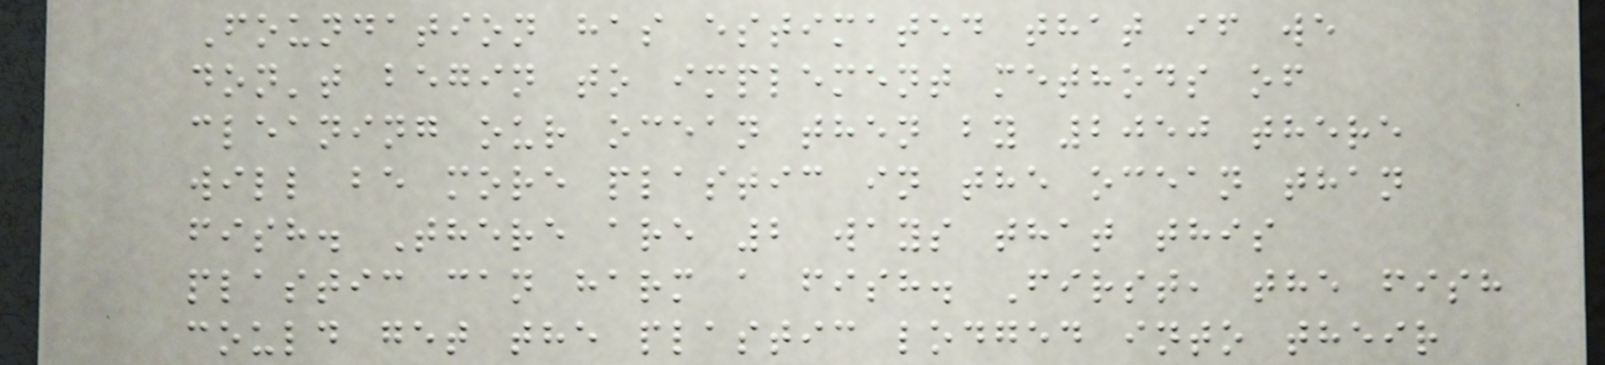Foundation has estimated that if we
don't begin to implement methods of
cleaning our ocean then by 2050 there
will be more plastic in the ocean than
fish. There are 2 ways that this
plastic can harm a fish. First, the fish
could get the plastic lodged into their
